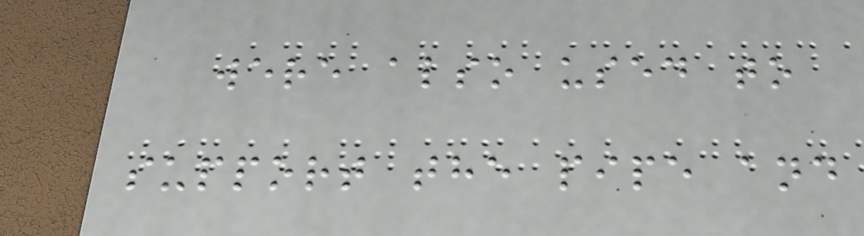were also used to
support the pipe and
